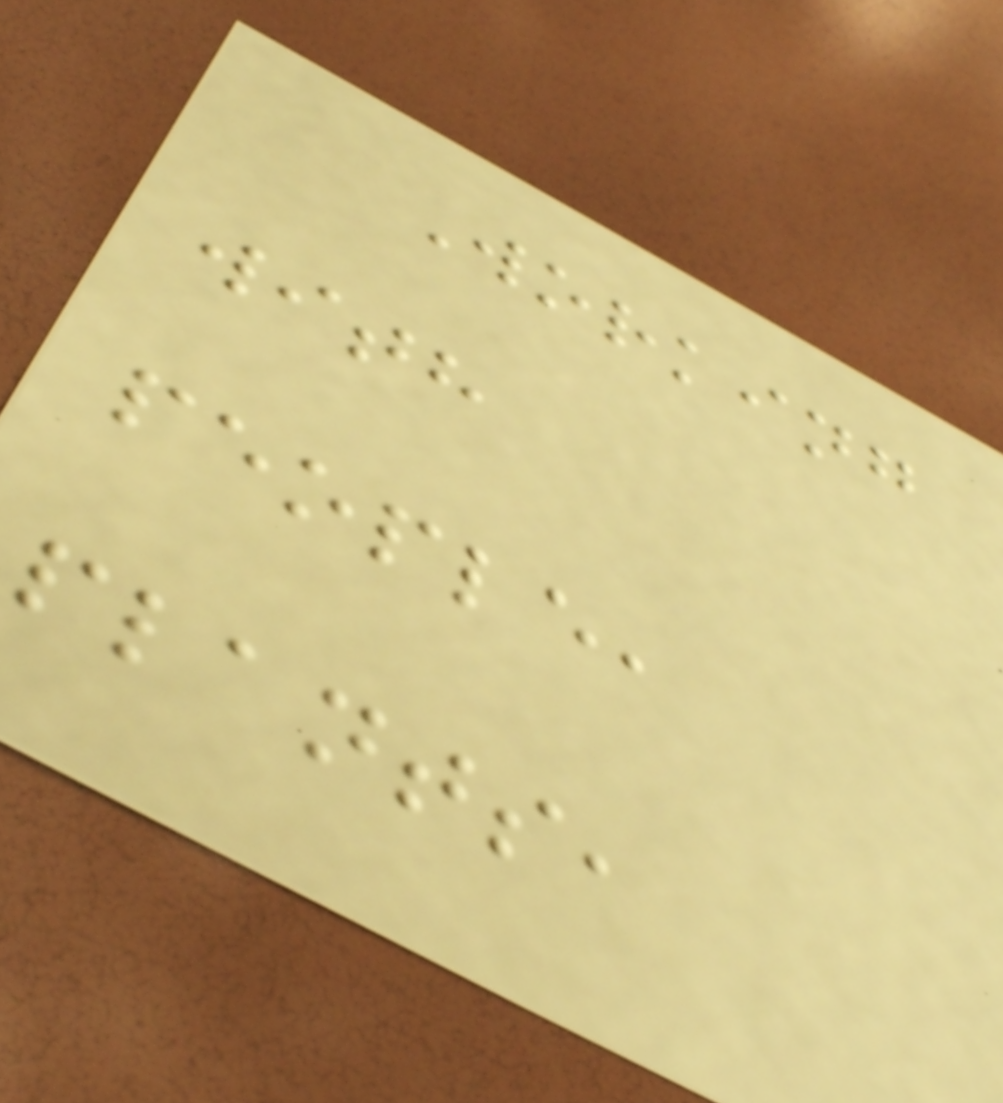Working
with
people,
plants,
